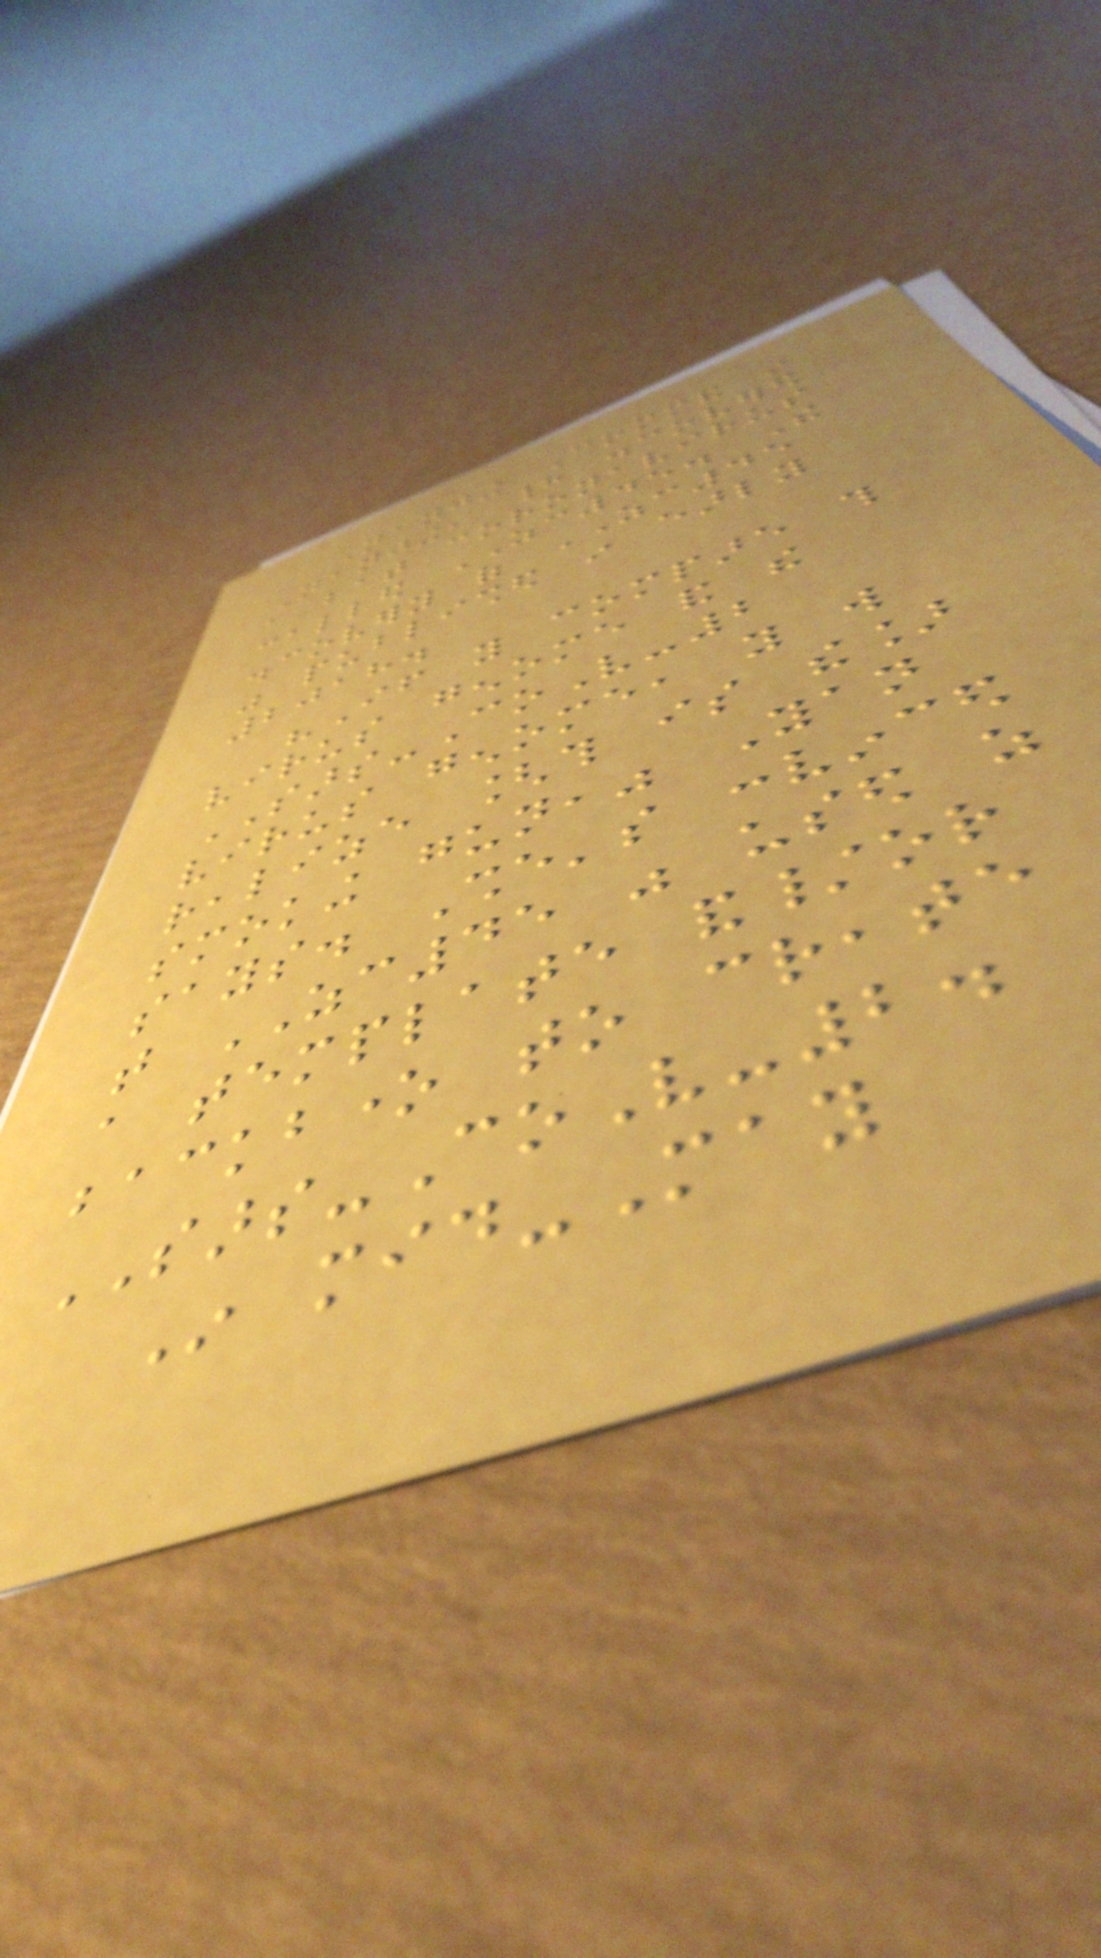Nanjing Command in
Nanjing, had discovered
a bat coronavirus
called ZC45. The
discovery of ZC45
was published in early
2018.
"If you compare this
virus genome and the
SARS-CoV-2
virus genome, you will
realize [this is the]
smoking gun," Yan
says. She's convinced
that ZC45 was used as
a template and/or
backbone to create
SARS-CoV-2.
In mid-May
